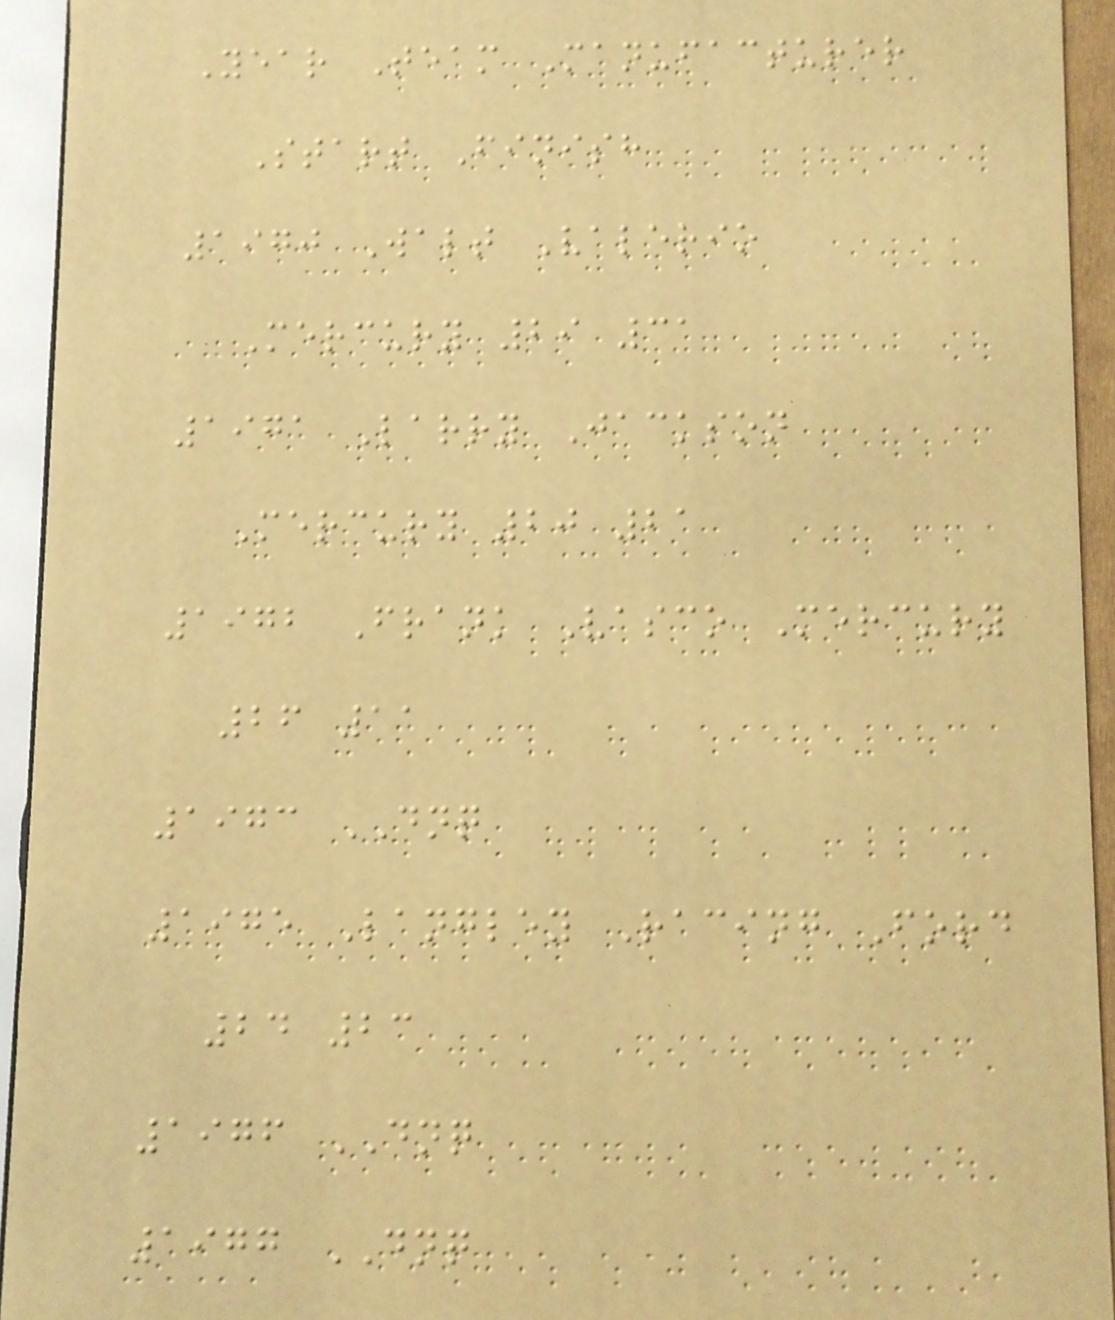Year Team Manufacturer
Start Finish
1970 Walt Valerio
Mercury 29 31
1971 Larry Jackson
Mercury 20 21
1972 Frank Vasco Mercury
26 11
1973 DNQ
1975 Langley Racing Ford
24 23
1976 DNQ
1977 DNQ
